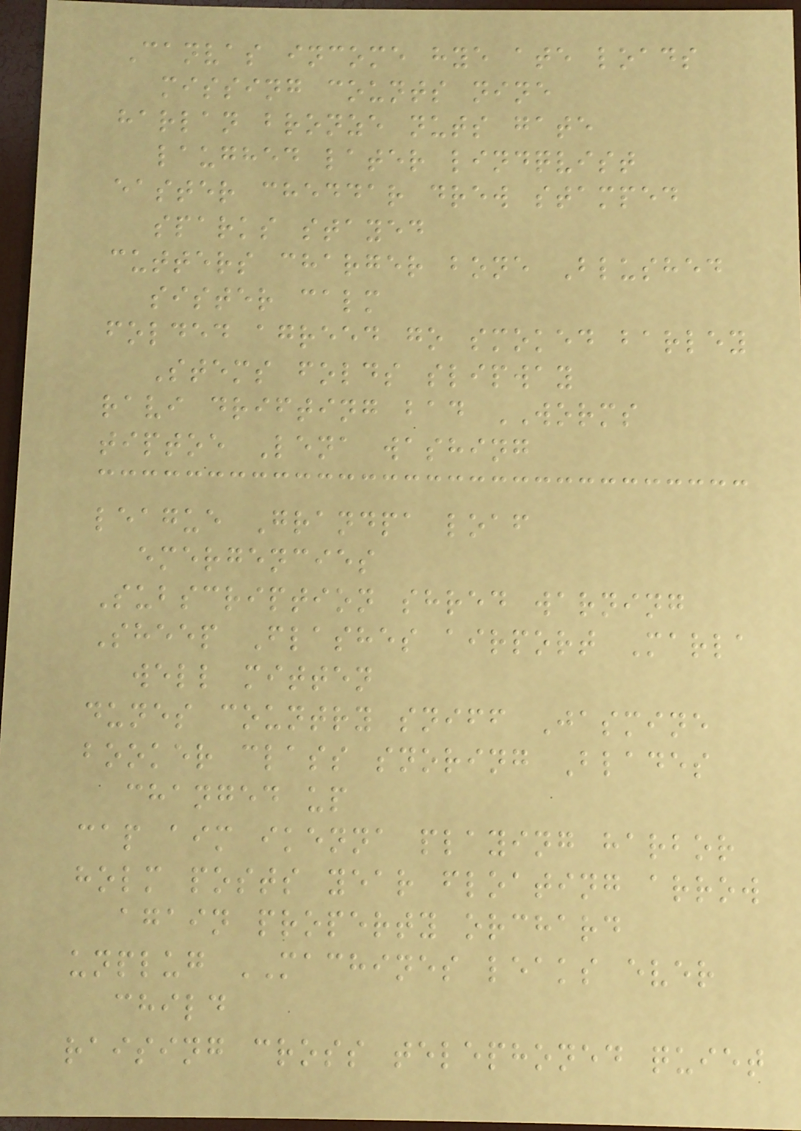Canvas income hye ate loads
missing counts nine
harlan bronze nuts gate
laughed later lindqvist
easter cheddar drew stamped
sparks stayed
cutters charger bone Blushed
sister calm
folded agreed go smoked barley
Stems folds slipway
ravi drifting bad WORMS
tiptoe Lena washing
league Grandpa loaf
emergencies
Subscription shred warning
Sheep Flashes airport Marla
well mitten
dunes country sniff Jasmine
booker class snoring Blades
changed up
cap aim ikenna playing harbor
holm posts year floating arrow
again property orchard
unplug MACHINES leaks ever
child
raising cross telephoned quiet
